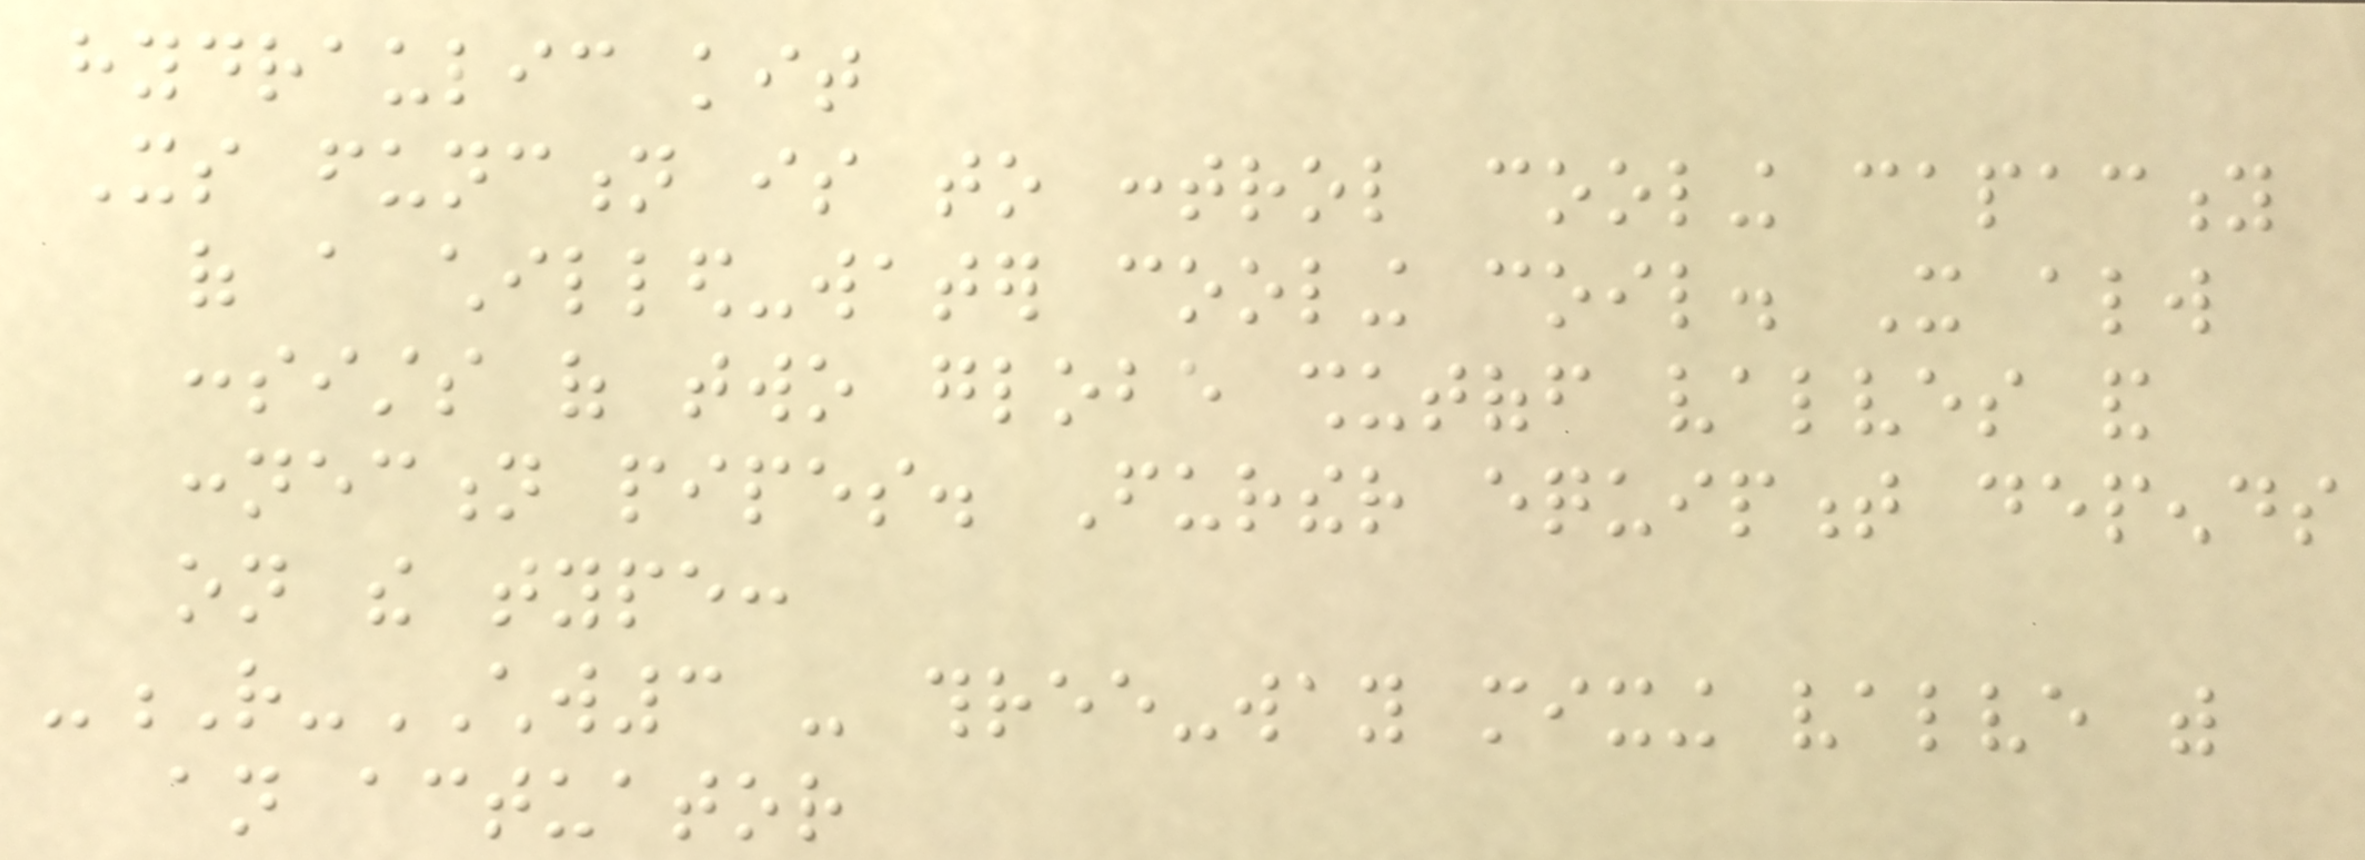hydraulic kit
Its function is to control cooling capacity
of a chilled-water cooling coil. It always
consists of two globe shutoff valves and
connection pipes. Further equipment depends
on the type:
-R-CHW3 - three-way mixing valve with
an actuator
